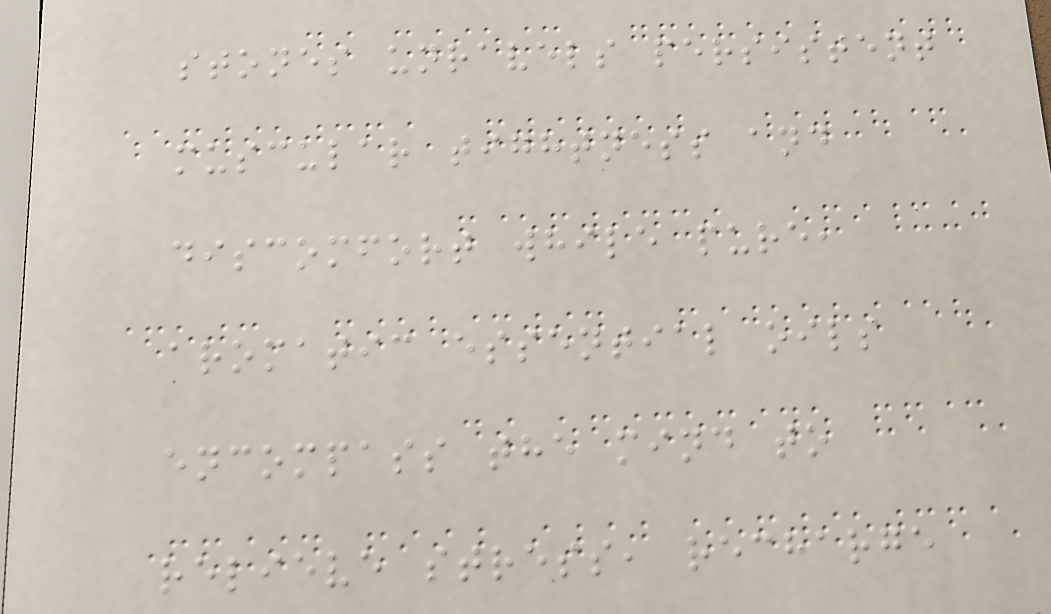stones unravels persistent
muscular tightness and
discomfort while pure,
aromatic essential oils
encompass the mind to
relieve stress, recharge
